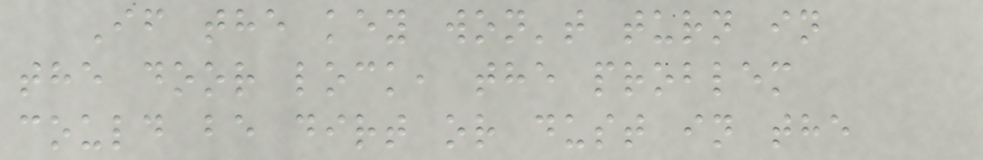If the key won't turn in
the door lock, the problem
could be dirt or dust in the
